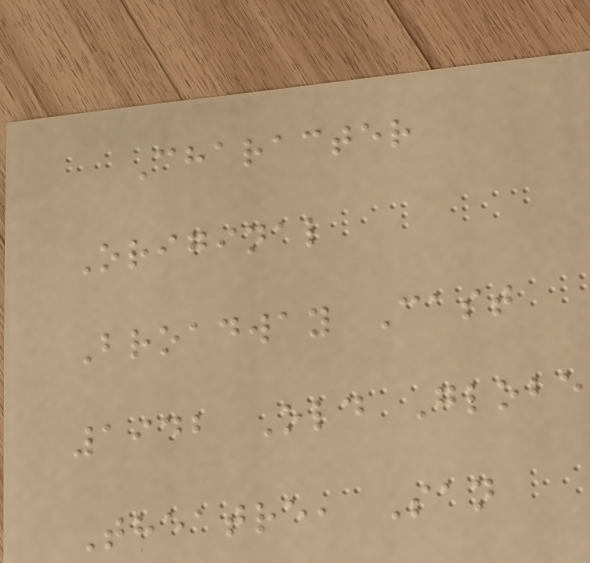Character
Original
Broadway Cast
1942 Old Globe
Theatre, San
